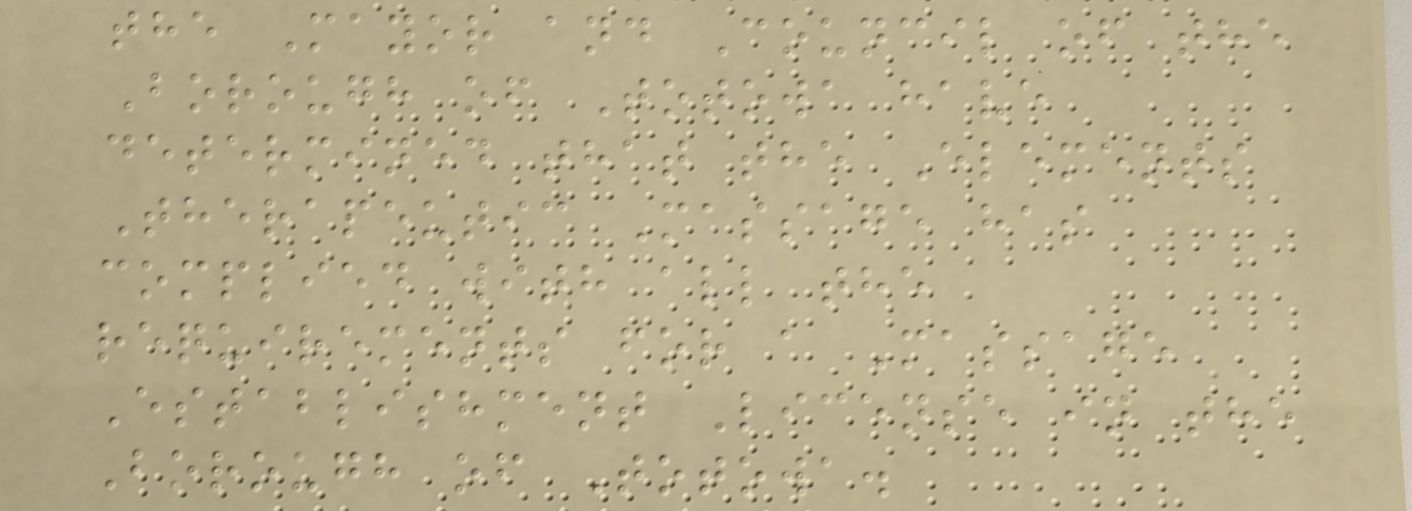the Mayor and Council of the
Borough of Totowa have
determined that the Elements
Therapeutic Massage has
complied with all the
requirements for a Massage
Establishment License in the
Borough of Totowa.
